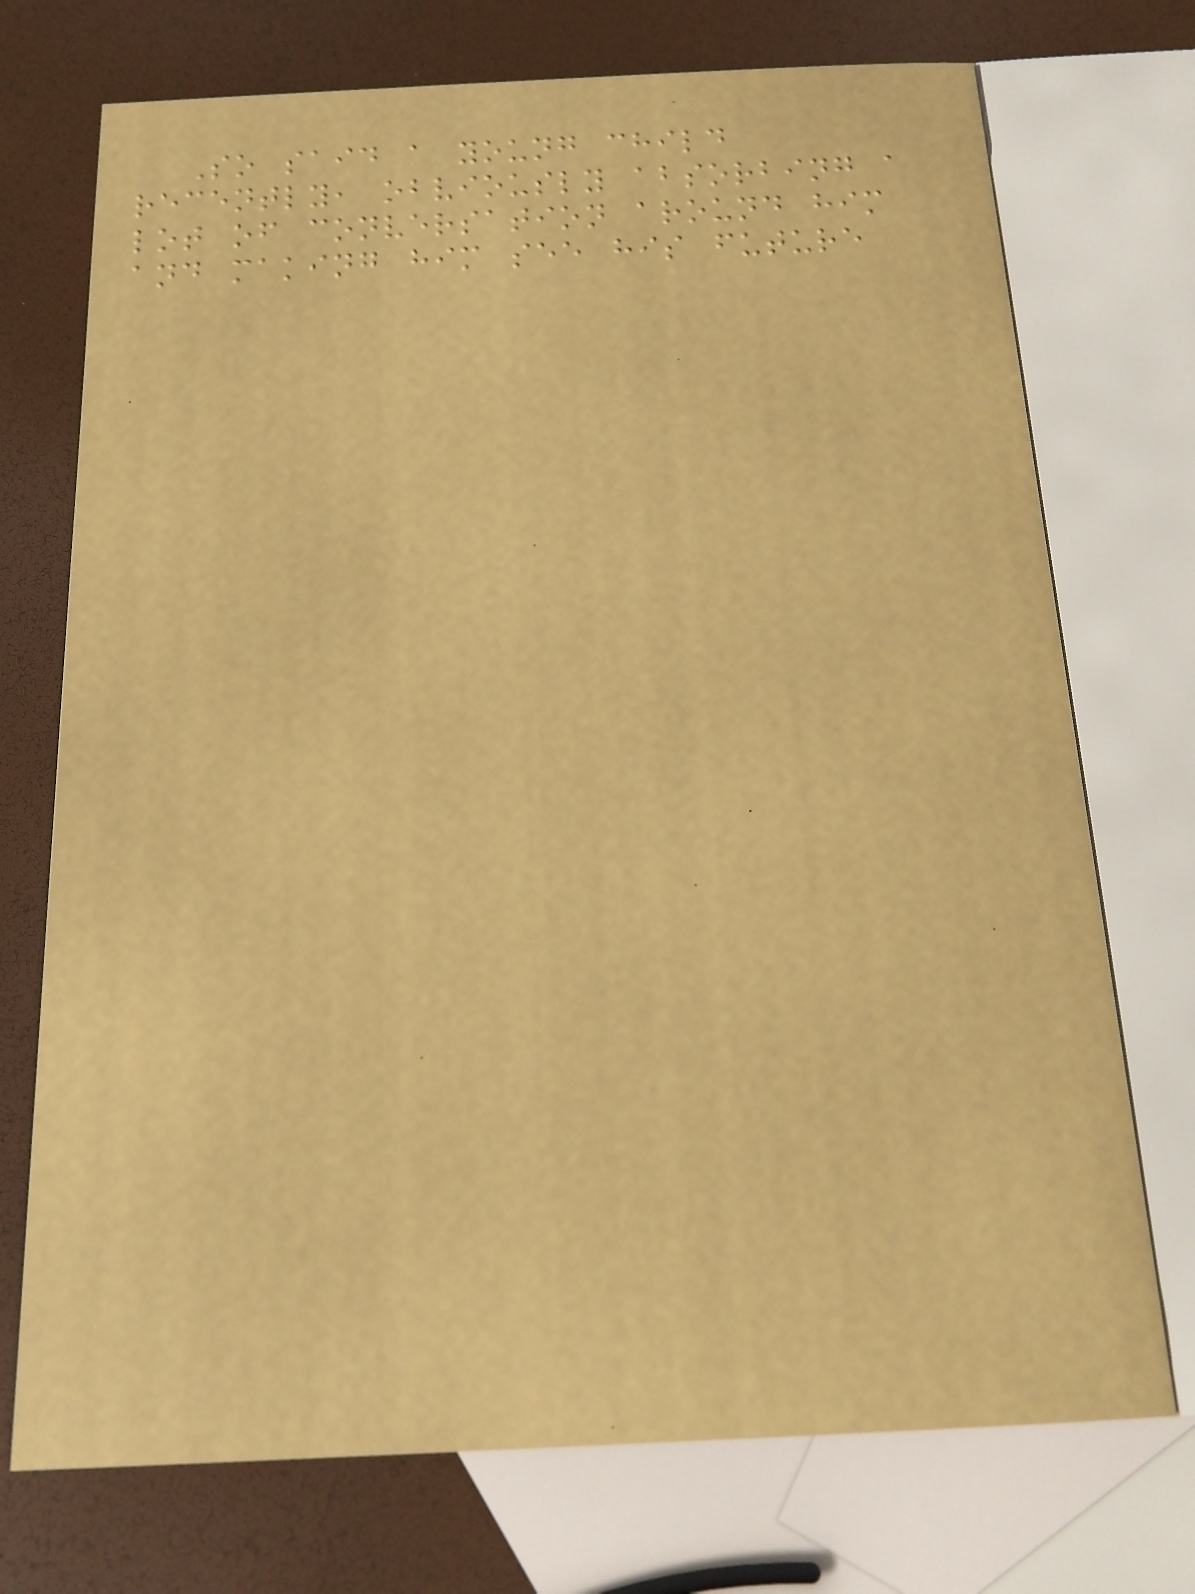So said a young child
recently, obviously absorbing a
lot of conversation around him
and making him see his future
